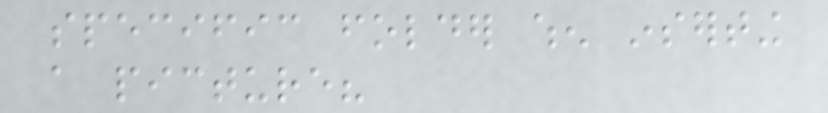specific folder when inserting
a picture?
